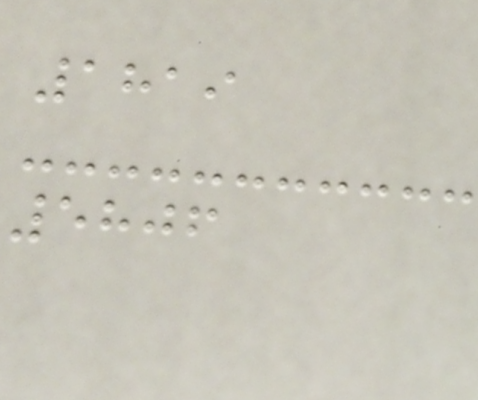1819
5806
